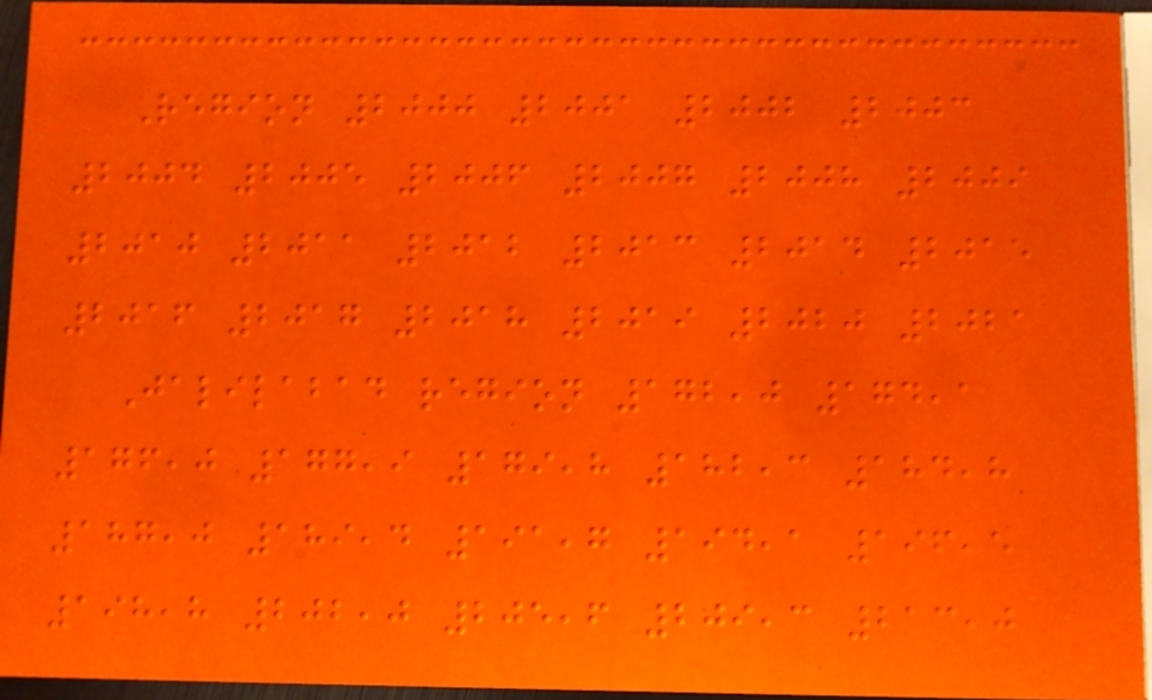Region 2000 2001 2002 2003
2004 2005 2006 2007 2008 2009
2010 2011 2012 2013 2014 2015
2016 2017 2018 2019 2020 2021
Jalilabad region 172,0 174,1
176,0 177,9 179,8 182,3 184,8
187,0 189,4 191,7 194,1 196,5
198,8 202,0 205,6 209,3 213,0
